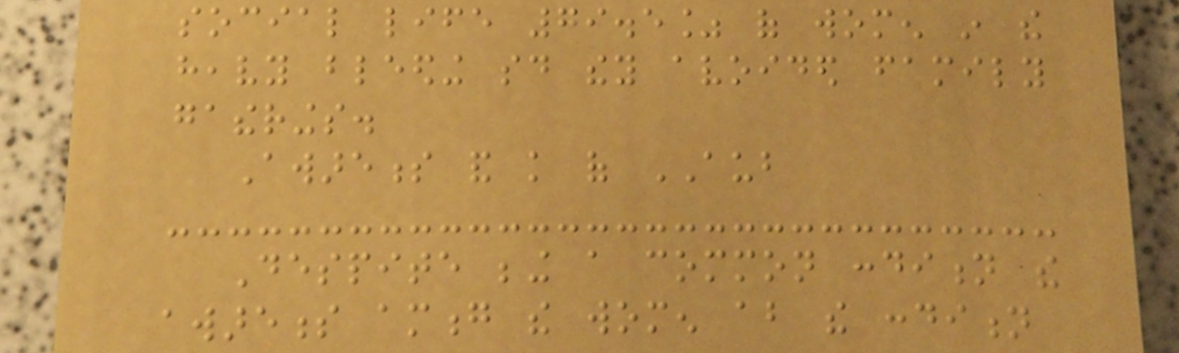social life 79.5% of women in the
heavy bleeding said they avoided family
gatherings.
Awareness and knowledge of AUB
Despite being a common condition the
awareness among the women about the condition
